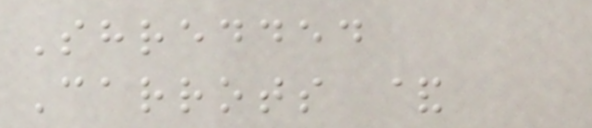Shredded
Carrots &
